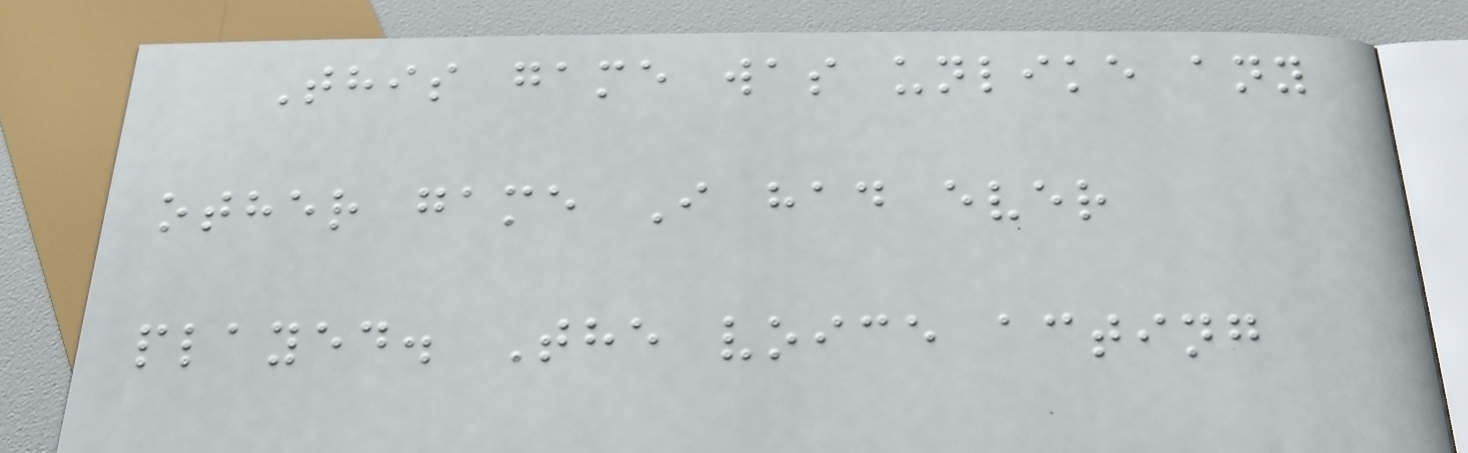This game was unlike any
other game I had ever
played. The voice acting
